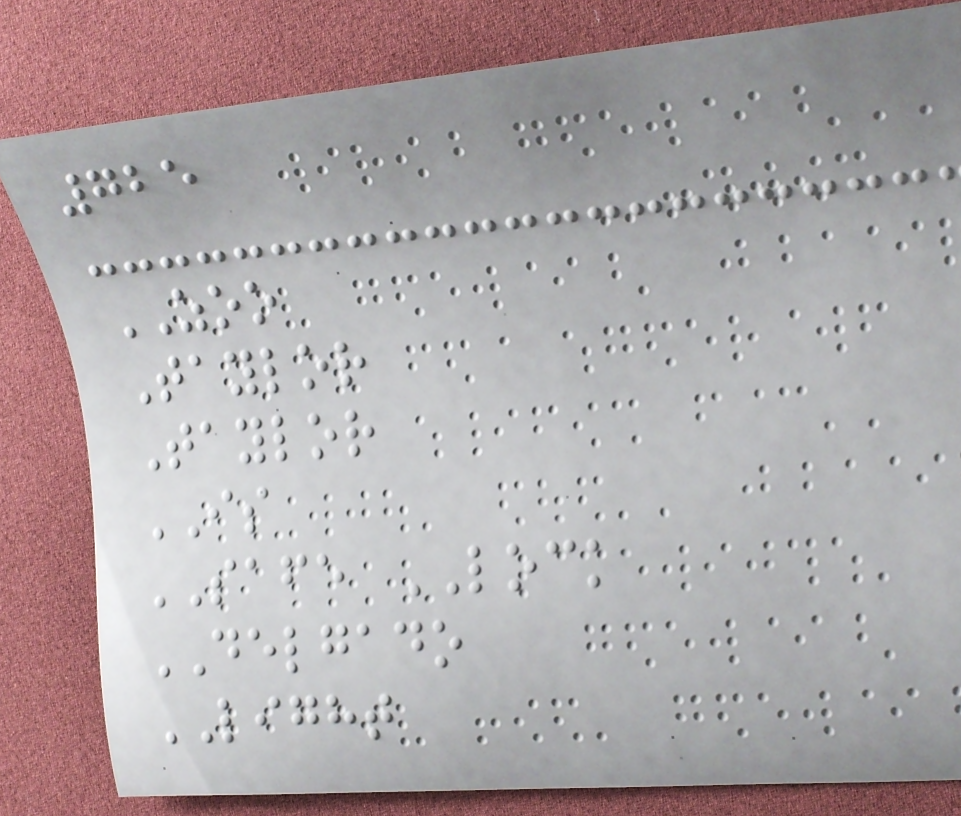725
ZOO
Taylor
Taylor
IS
SAFE LOCK
DELGADO
LIGHT
